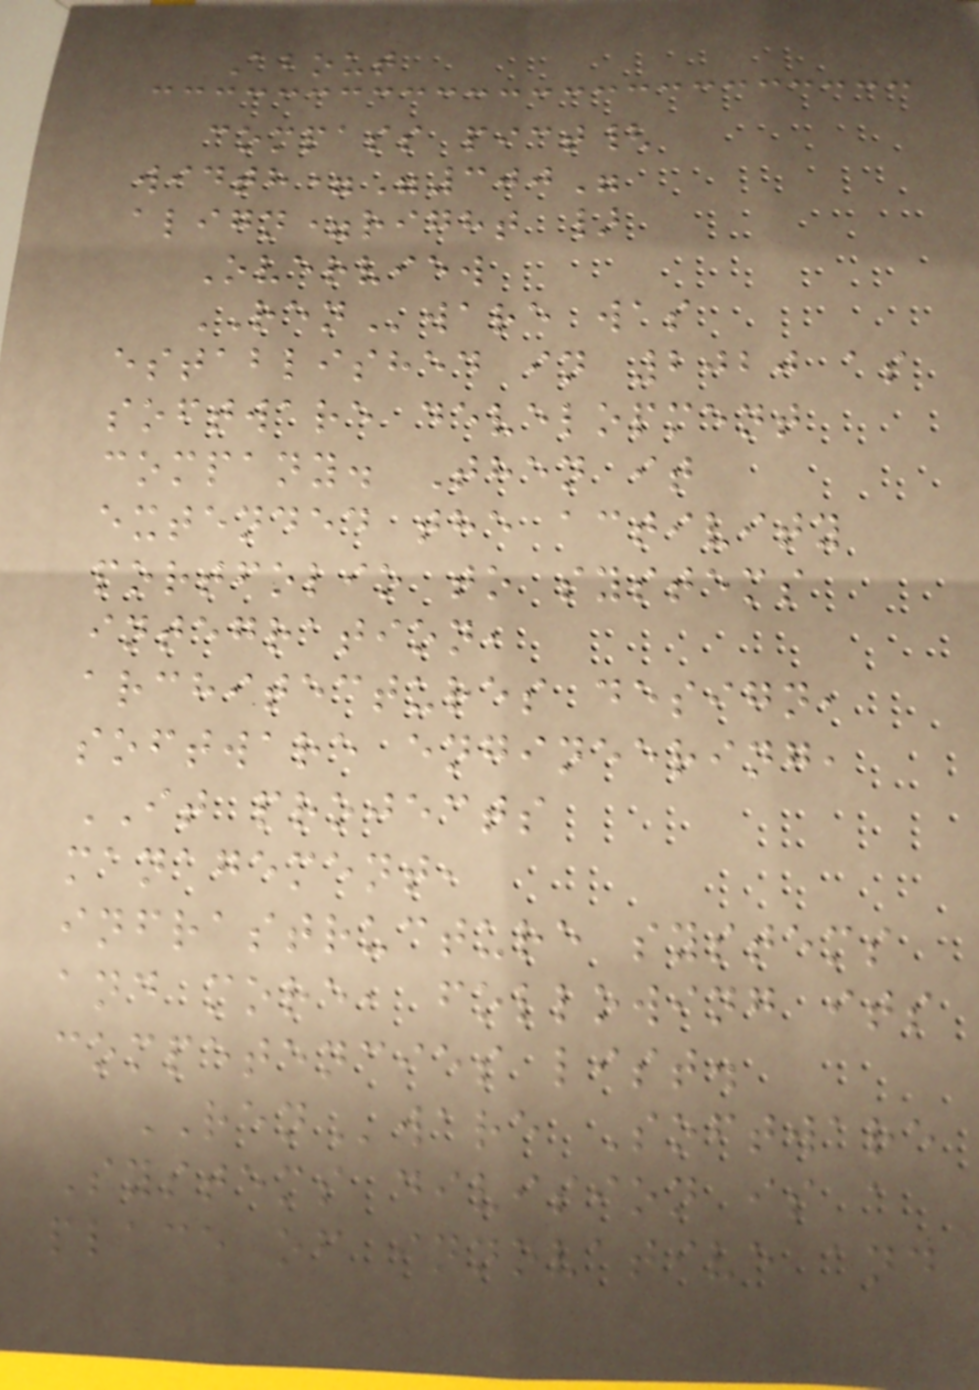About
compass pict{
width="300"
align=right }
Overview
RENware was
established in 2020 as
software development
company. Then it
extended the activity
portfolio to systems
integration,
architectures design,
software engineering,
IT projects
management,
infrastructure systems
and more, following its
competencies list.
RENware Software
Systems division is a
place of innovative and
